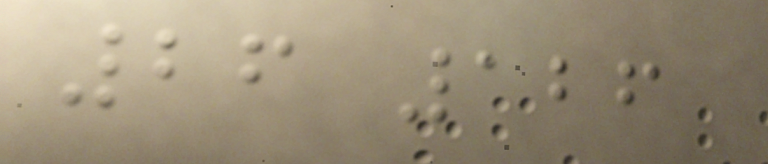26 126
